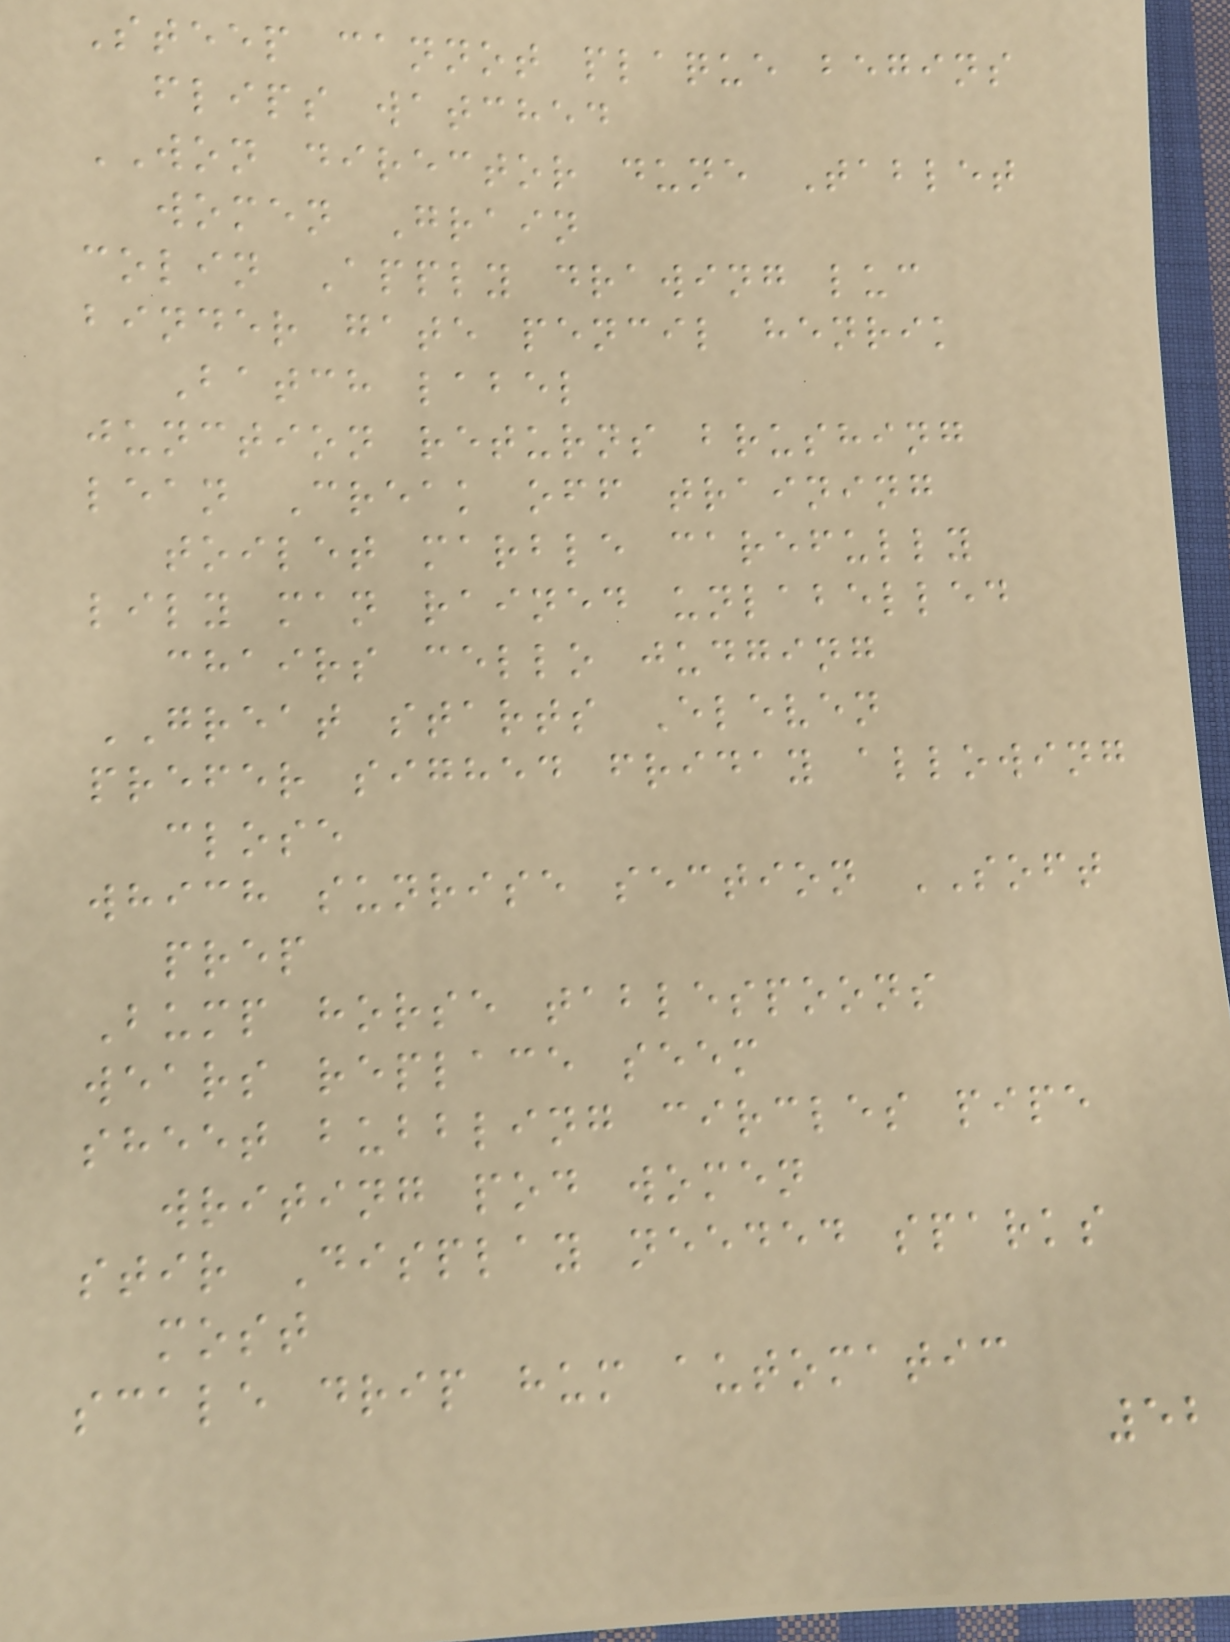Steep cannot plaque begins
flips watched
WON director dune Tablet
women Grain
colin Apply drawing luc
binder gate pencil henrik
Batch label
junction returns brushing
lean Creak off training
toilet marble carefully
lily man rained unlabelled
chairs cello judging
GREAT starts Eleven
prefer sighed friday allowing
close
which sunrise section SOFT
prep
Bump horse tablespoons
wears replace seem
sheet bubbling circles pipe
writing pod women
stir Display needed sparks
most
scale drip hum automatic
52
